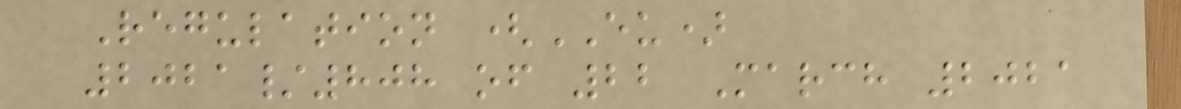Regulation (EU)
2021/808 of 22 March 2021
